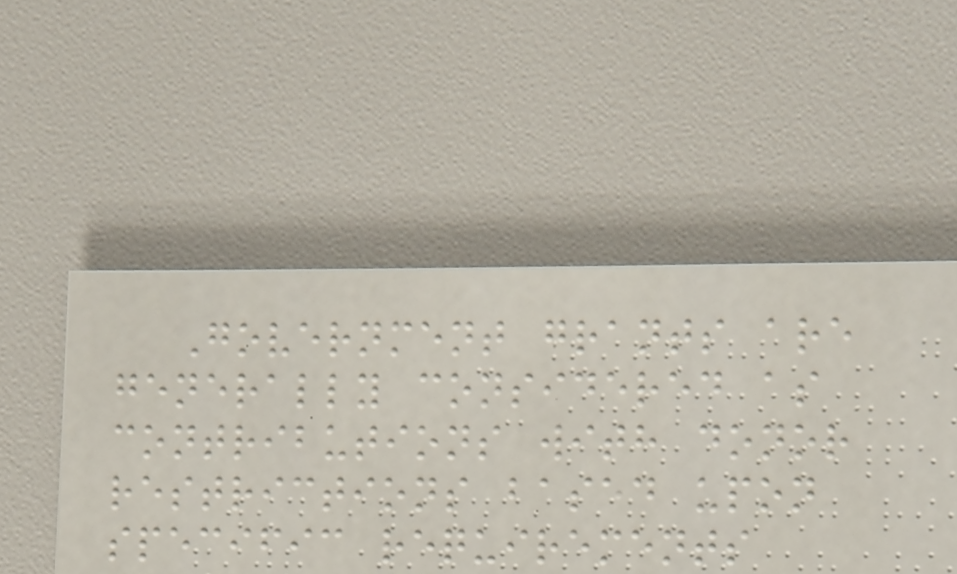Government grants are
generally considered as
contributions with donor
restrictions based upon
specific requirements
